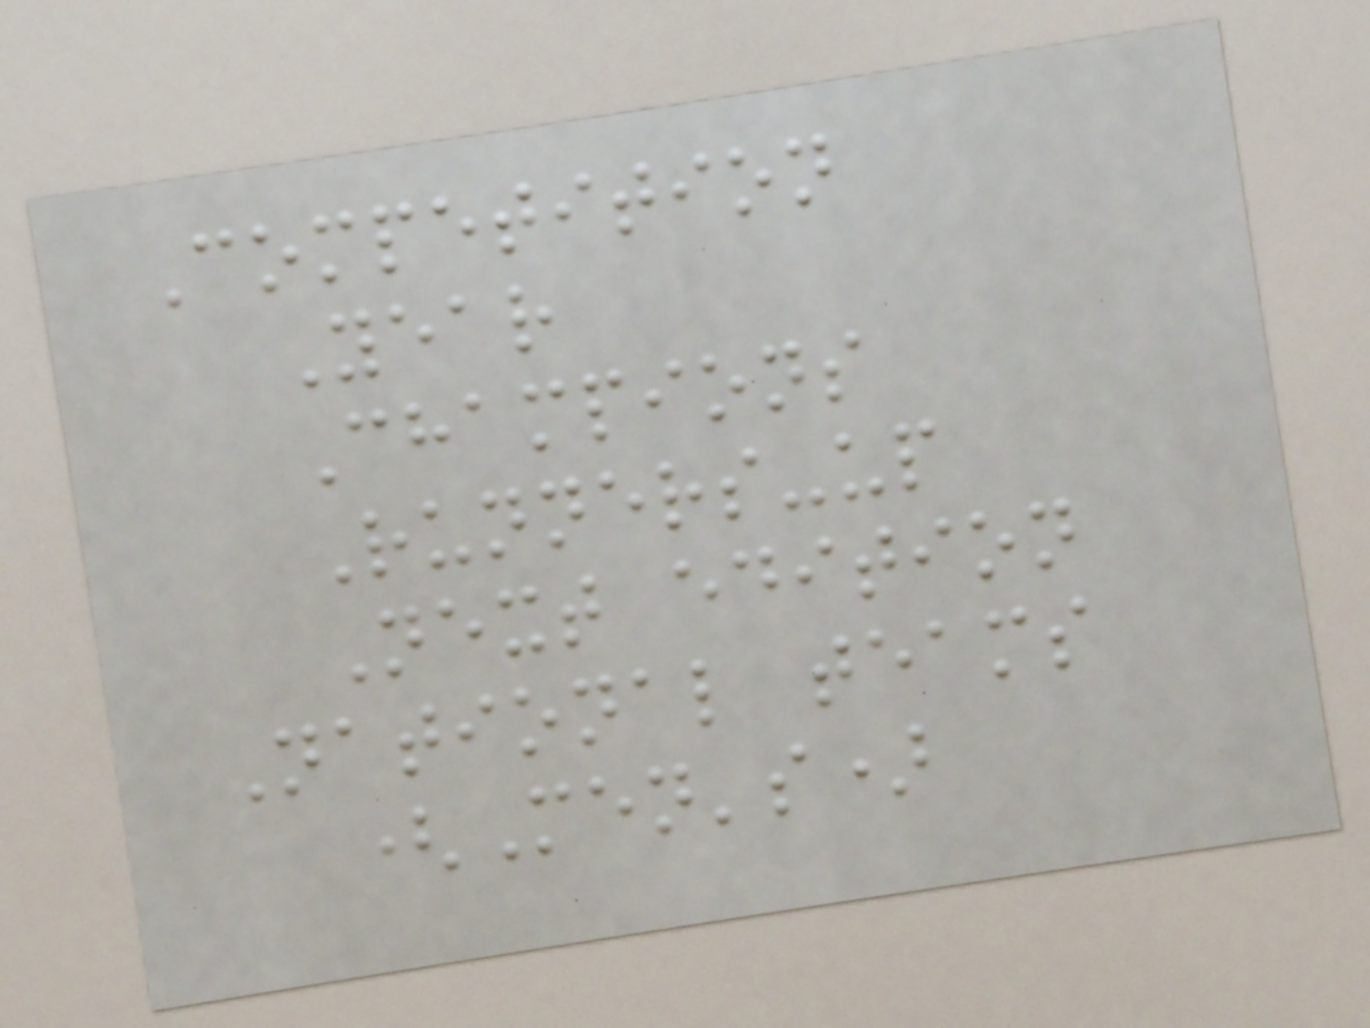Competition
Year
Champions
Runners-up
Next edition
National teams
(Men's)
